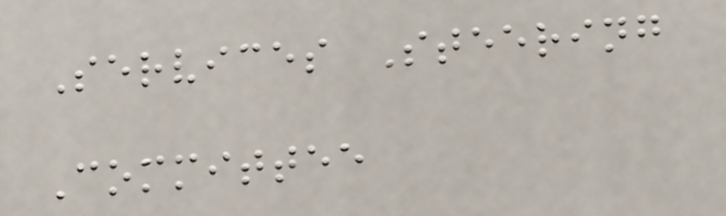Services Steering
Committee
